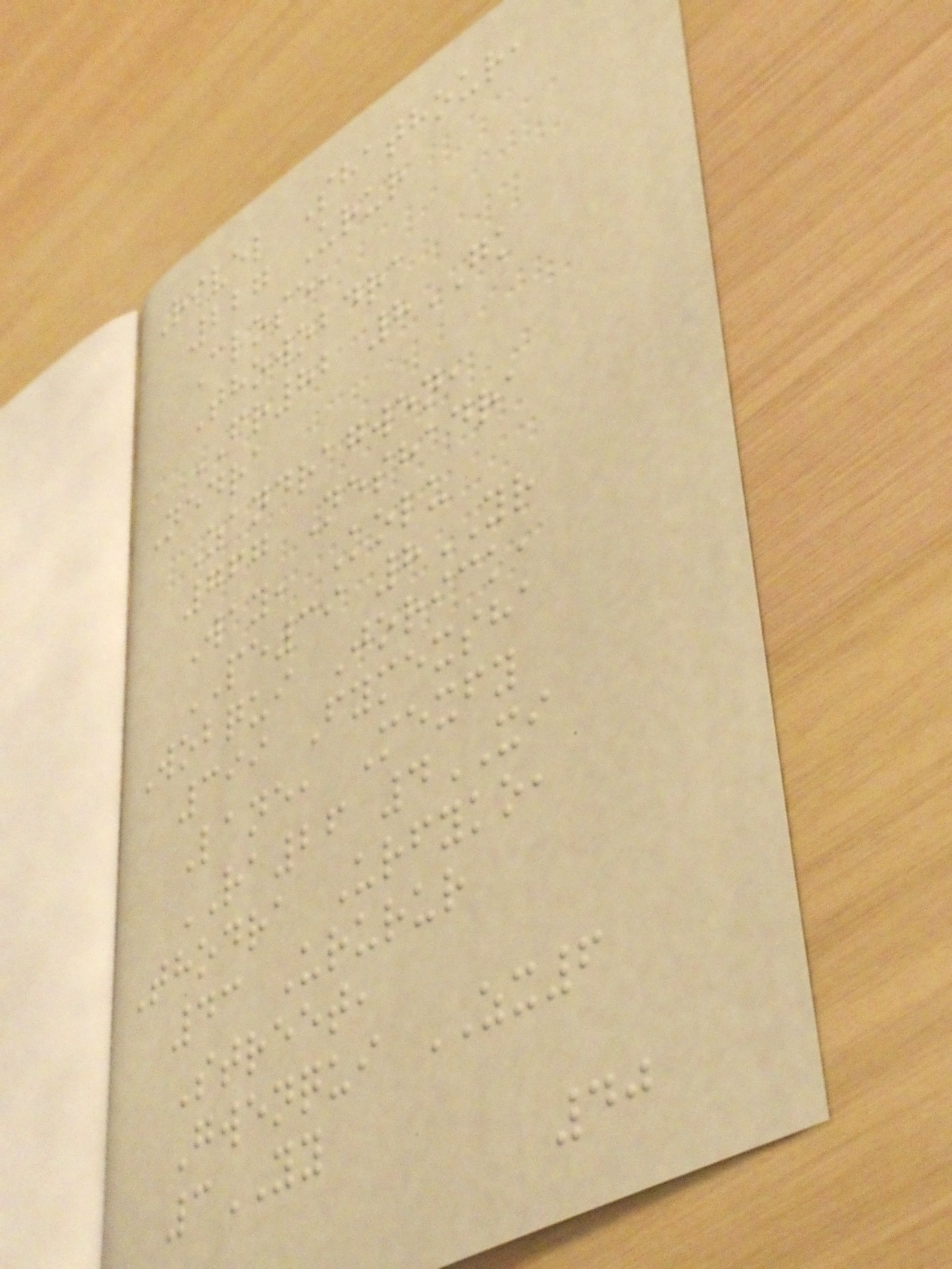Rivel Shathour,
227 Urur
Close,
Thowobdra
FR82 8GK
Nedra
Zandragwen,
767 Neshadra
Way, Kolu
PE39 8YR
Wobqui Jorick,
399 Fymexsha
Lane, Mexfy
RA26 4XI
Thodra Urfyko,
43 Ururur
Street,
Gwenqui ZX6
3YY
40
